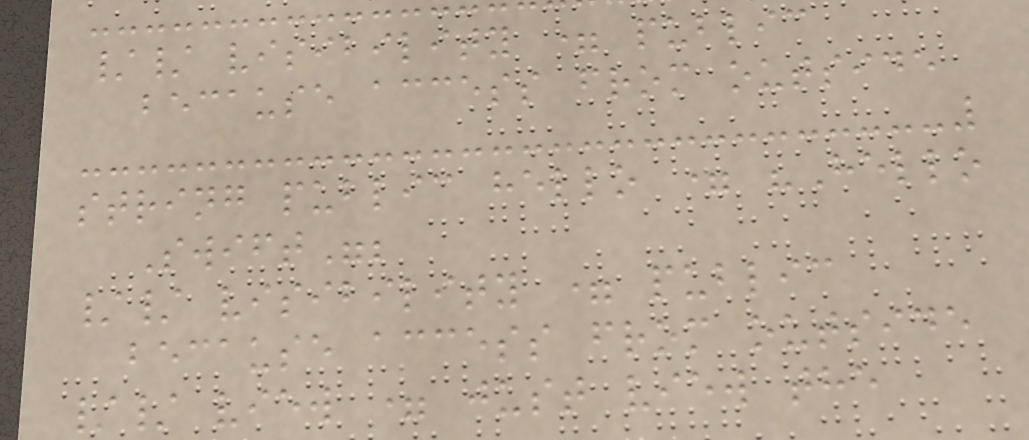// visibility = public
because access from outside
string public hello = "Hello
Swift";
// visibility = public
because access from outside
// view = just view the
